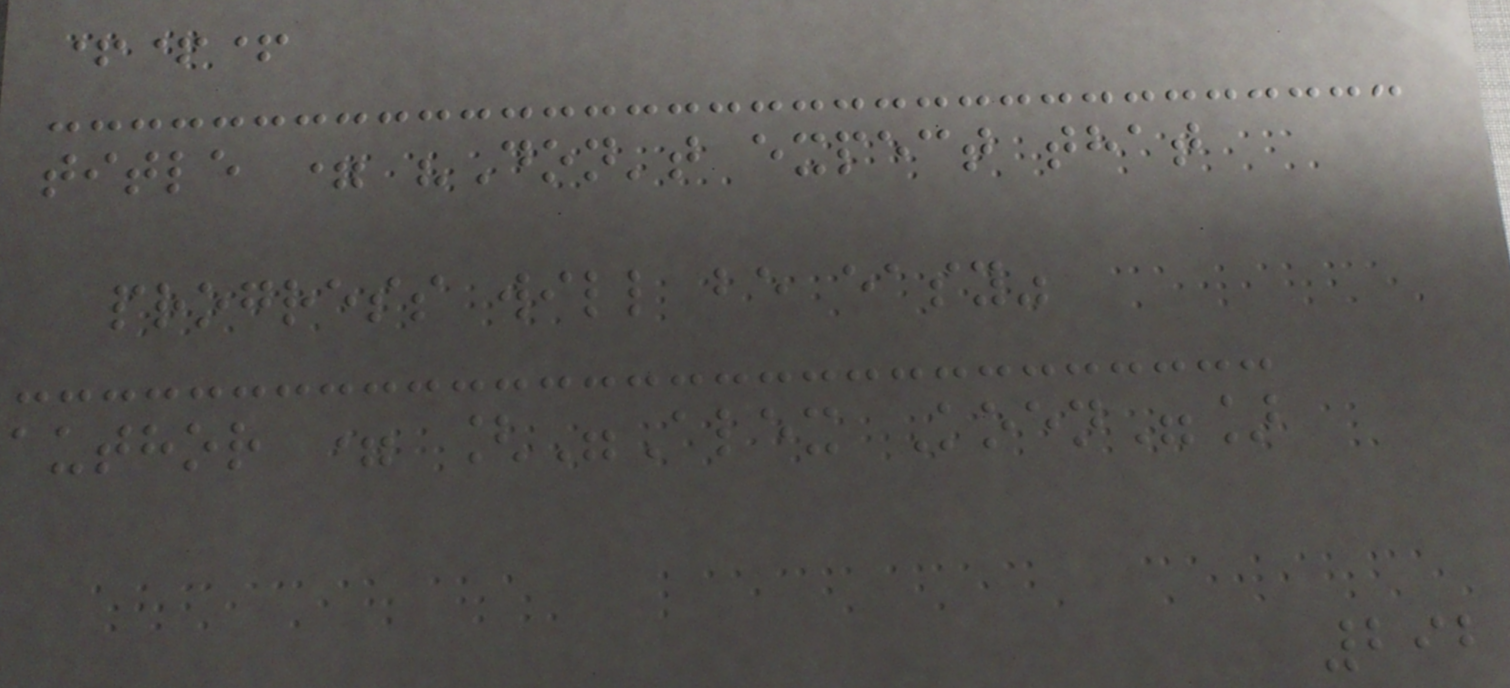+++
title = "Don't expect that
progress will be easy"
author = ["Alex Koen"]
292
